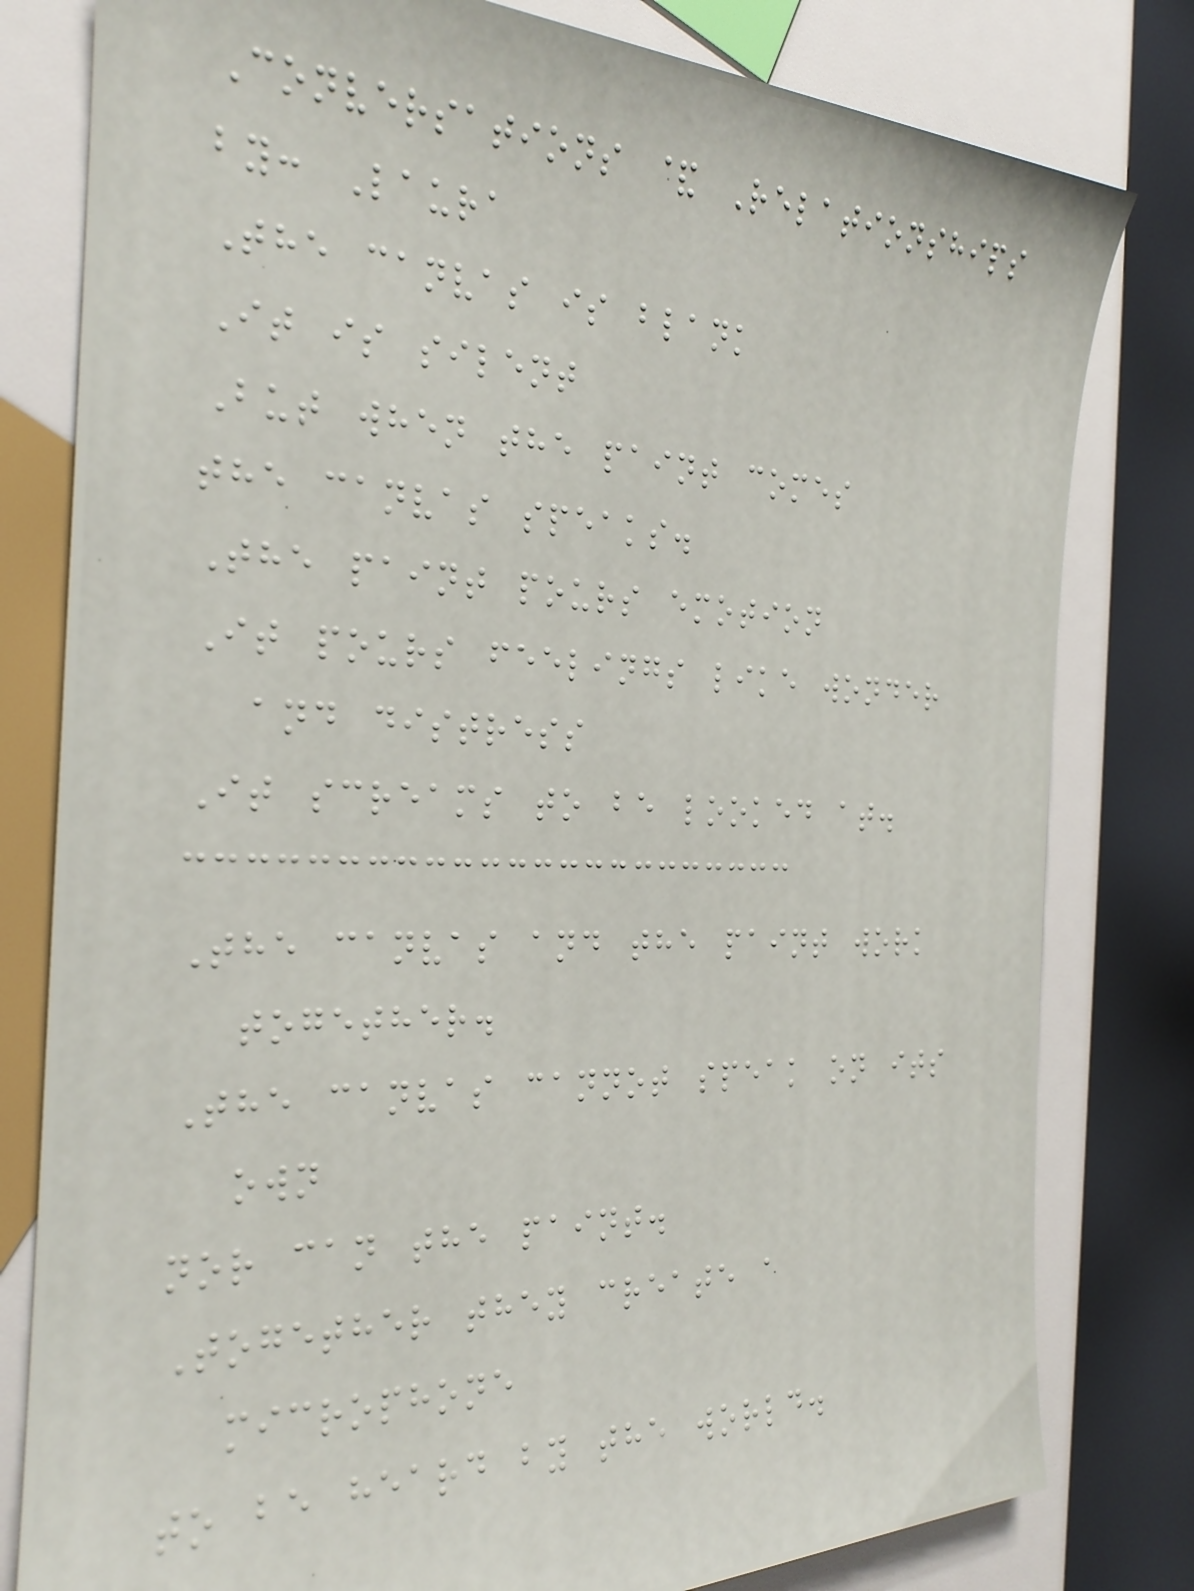Conversations & Relationships
by: Laura
The canvas is blank
It is silent
But when the paint comes
the canvas speaks.
The paint pours emotion
It pours feelings like wonder
and distress
It screams to be looked at.
The canvas and the paint work
together.
The canvas cannot speak on its
own
nor can the paint.
Together they create a
microphone
to be heard by the world.
